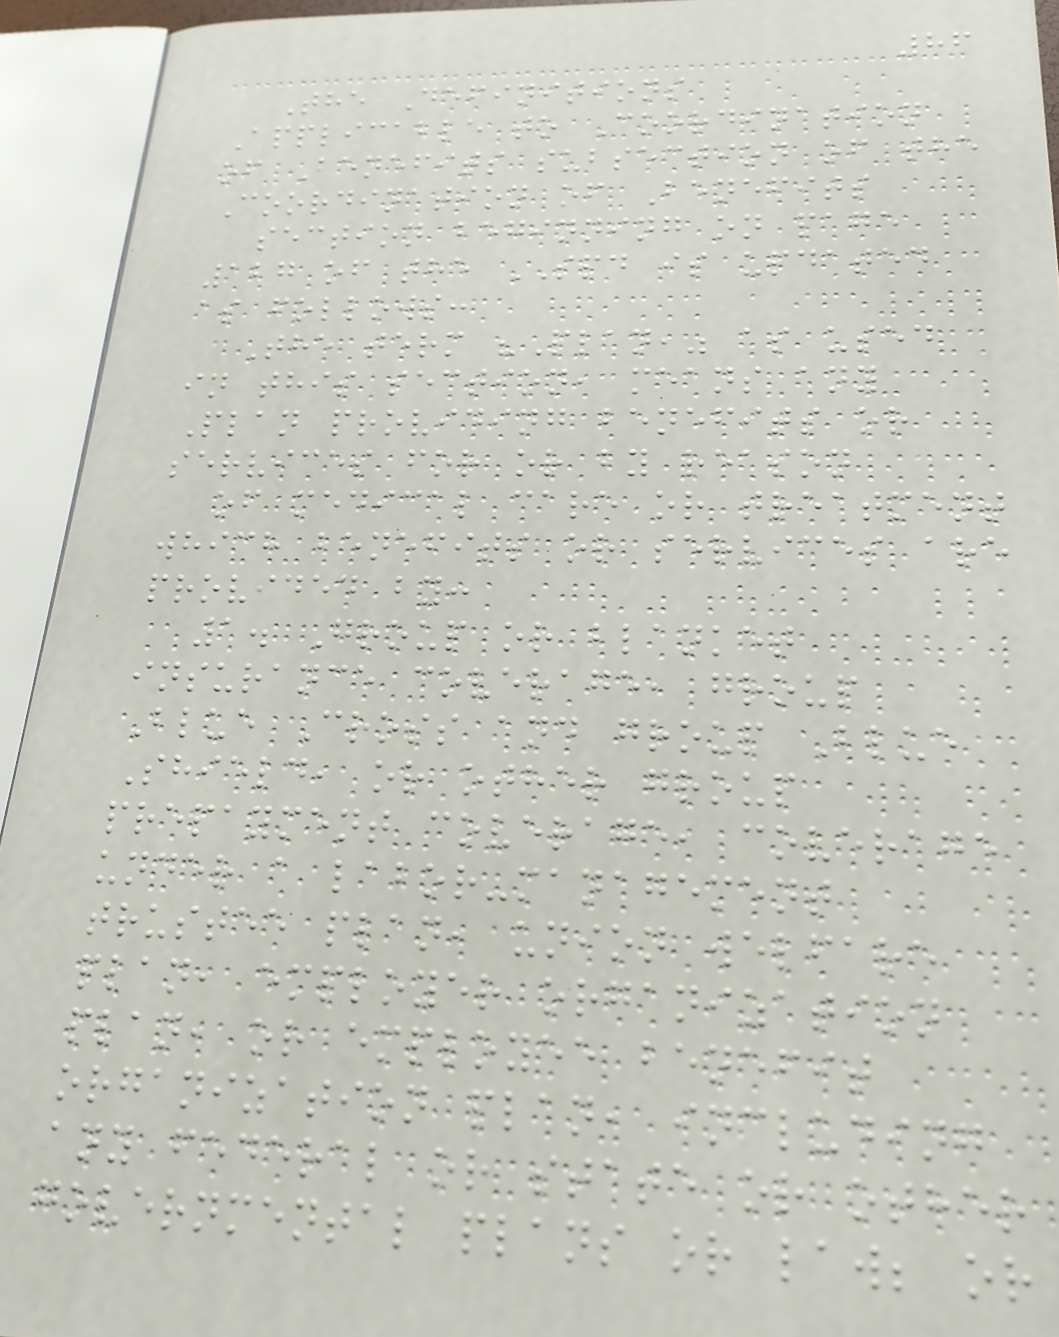86
The Definitions
Applicable to Coordination
of Benefits subsection of the
Coordination of Benefits
section beginning on page
127 of the SPD is updated
as follows:
The term "Plan," as used
in this section, means any
Plan providing benefits or
services for or by reason
of medical care or treatment
which benefits or services are
provided by:
1. Group or blanket
insurance coverage, group
Blue Cross and group Blue
Shield, or other group
prepayment coverage, coverage
under a labor-management
trustee plan, union welfare
plan, employer organization
plan, or employee benefit
organization plan, including
any federal or state or other
governmental plans or law; or
